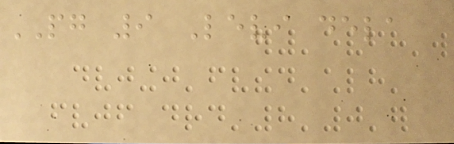PG 9 Levi dela
